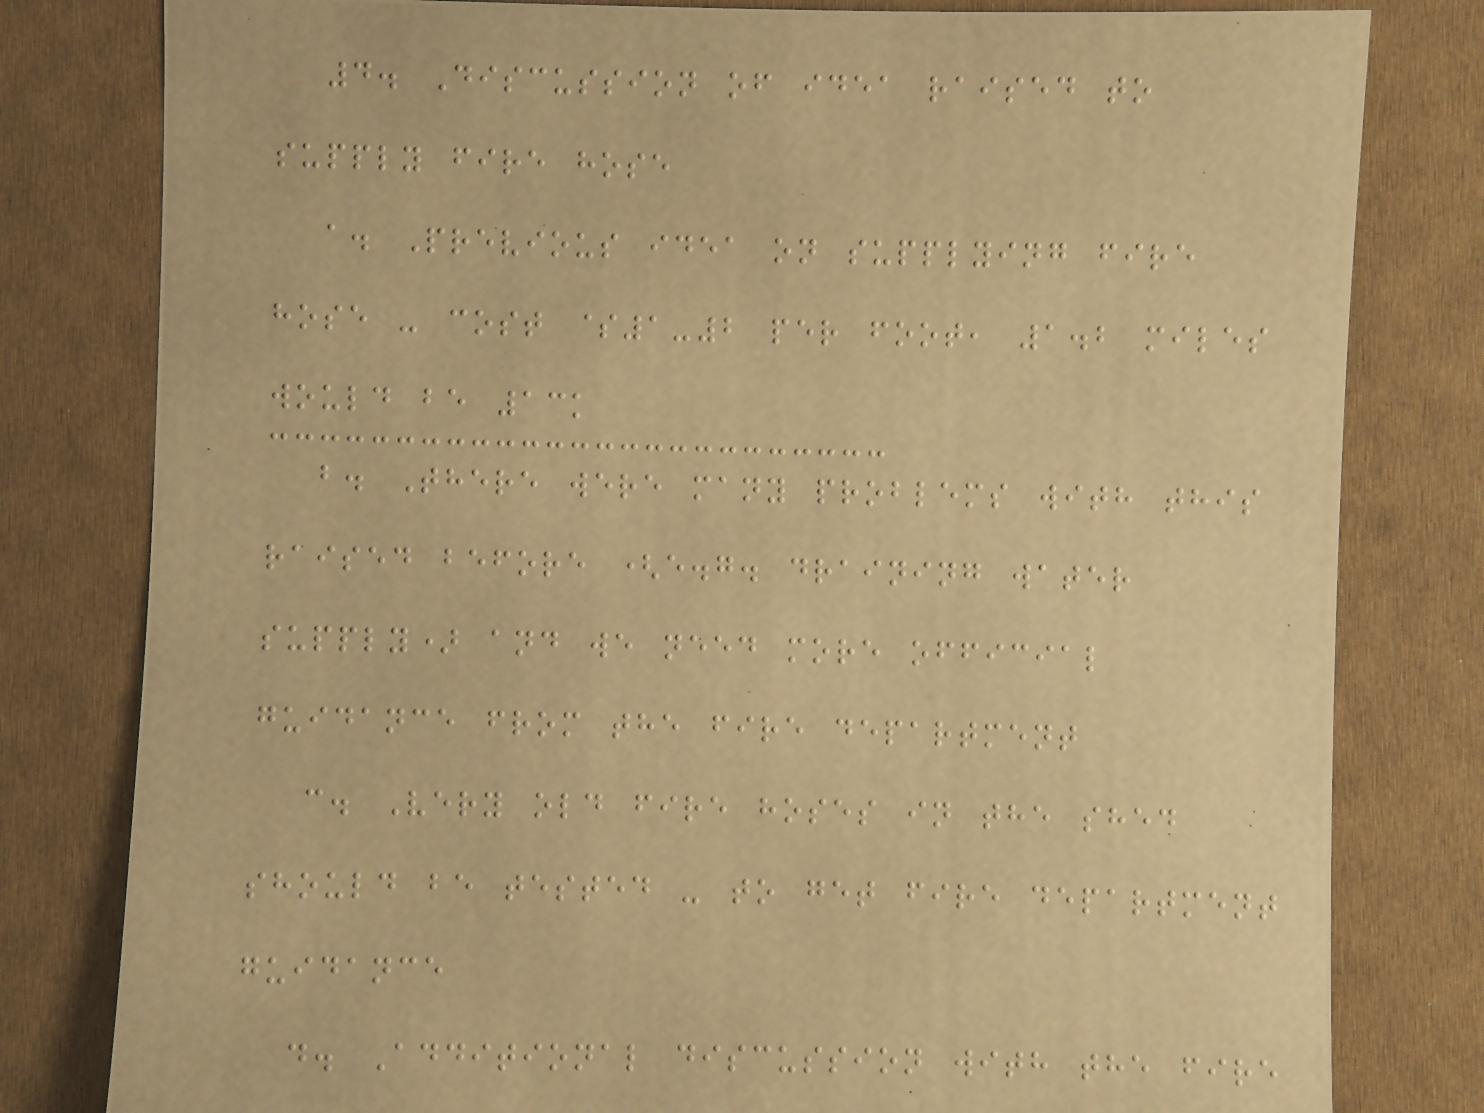4. Discussion of idea raised to
supply fire hose
a. Previous idea on supplying fire
hose - cost $1-2 per foot, 1.2 miles
would be 13k
b. There were many problems with this
raised before (e.g. draining water
supply) and we need more official
guidance from the fire department
c. Very old fire hoses in the shed
should be tested - to get fire department
guidance
d. Additional discussion with the fire
